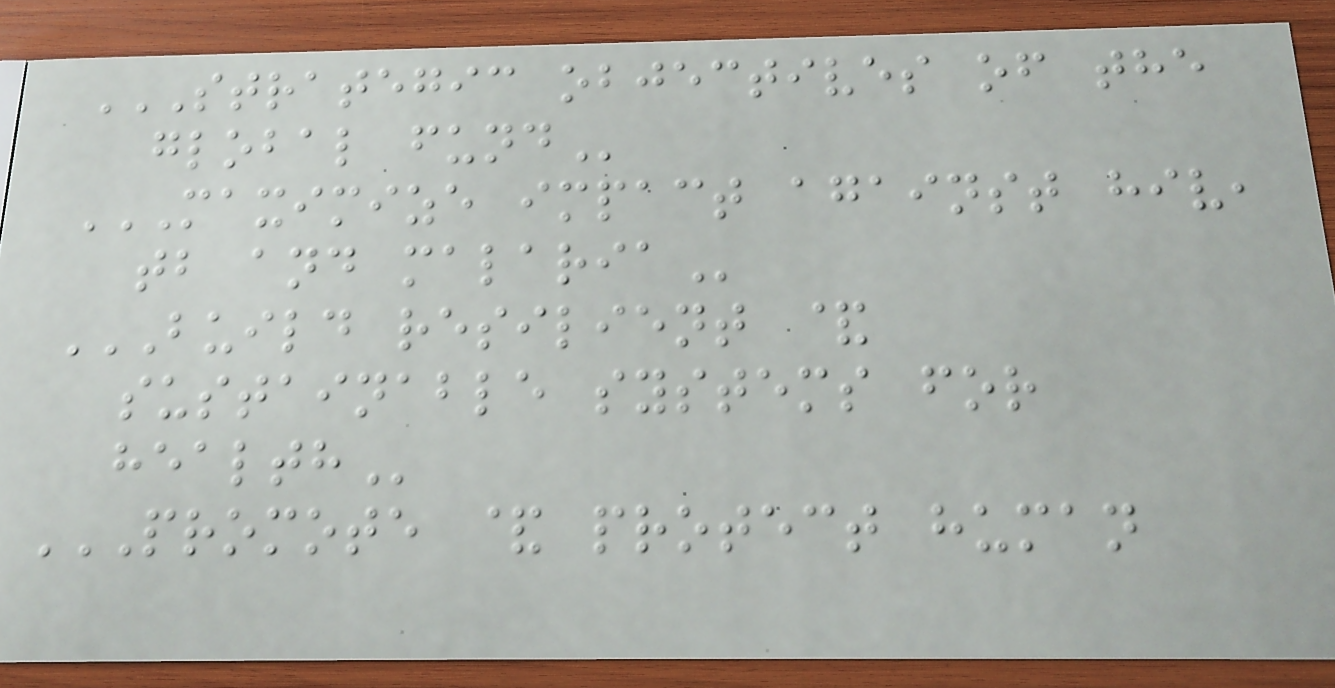STRATEGIC OBJECTIVES OF THE
GLOBAL FUND
MAXIMIZE IMPACT AGAINST HIV,
TB AND MALARIA
BUILD RESILIENT &
SUSTAINABLE SYSTEMS FOR
HEALTH
PROMOTE & PROTECT HUMAN
